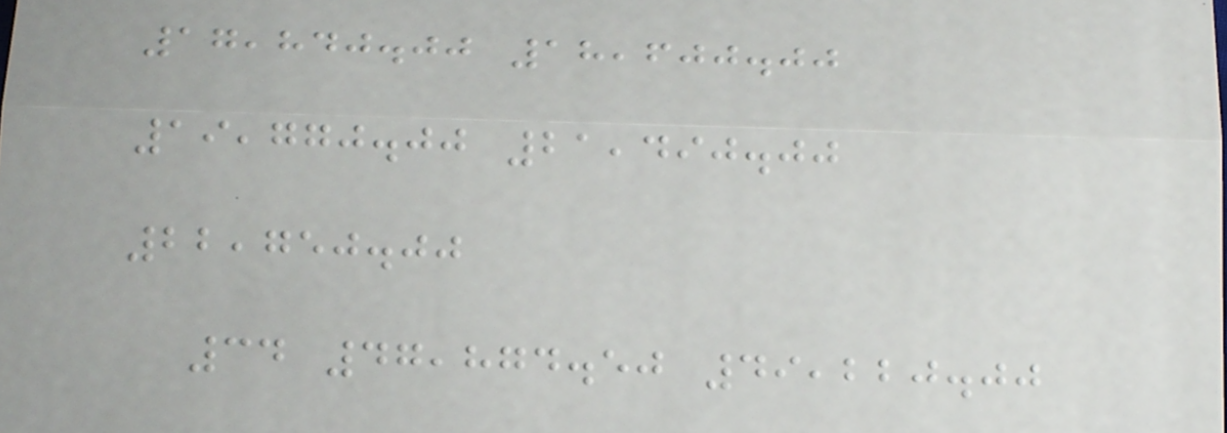17,840.00 18,600.00
19,770.00 21,490.00
22,750.00
34 47,874.50 49,220.00
